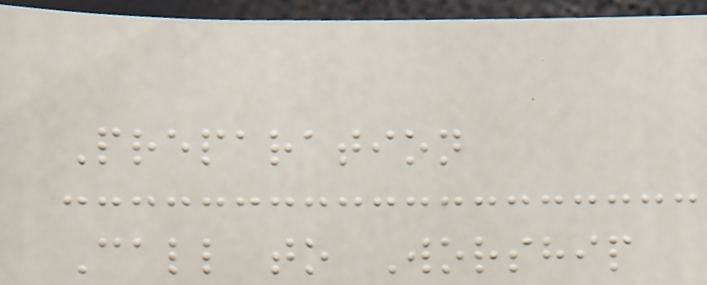Preparation
Call to Worship
